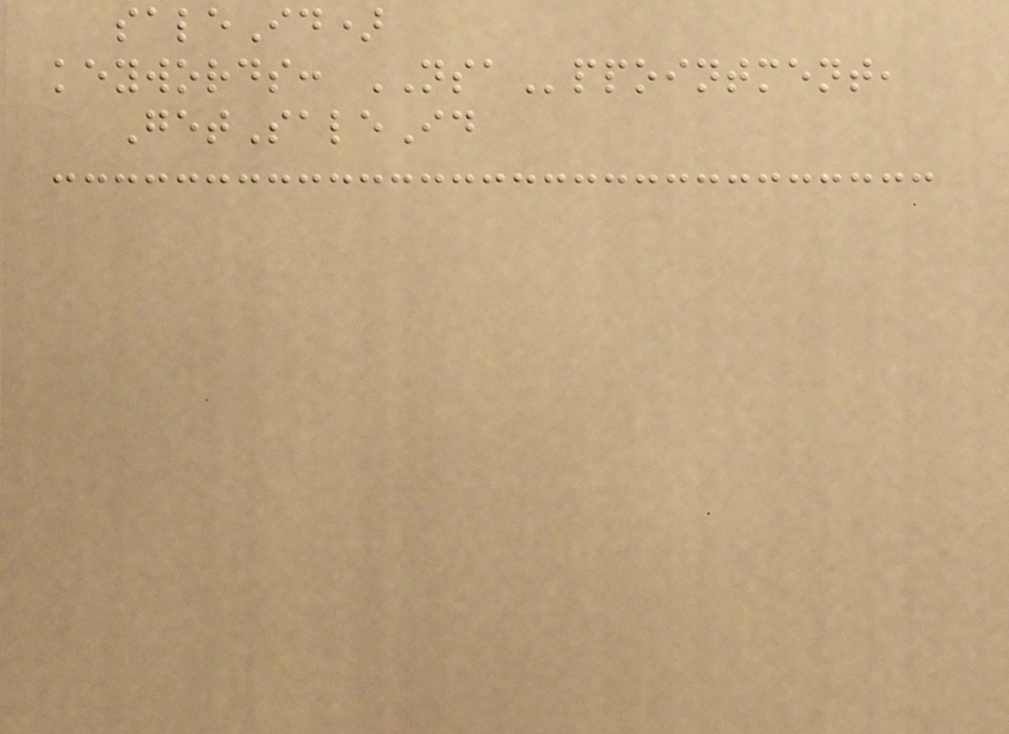saleId)
keywords: NSAppointment,
GetSaleId
